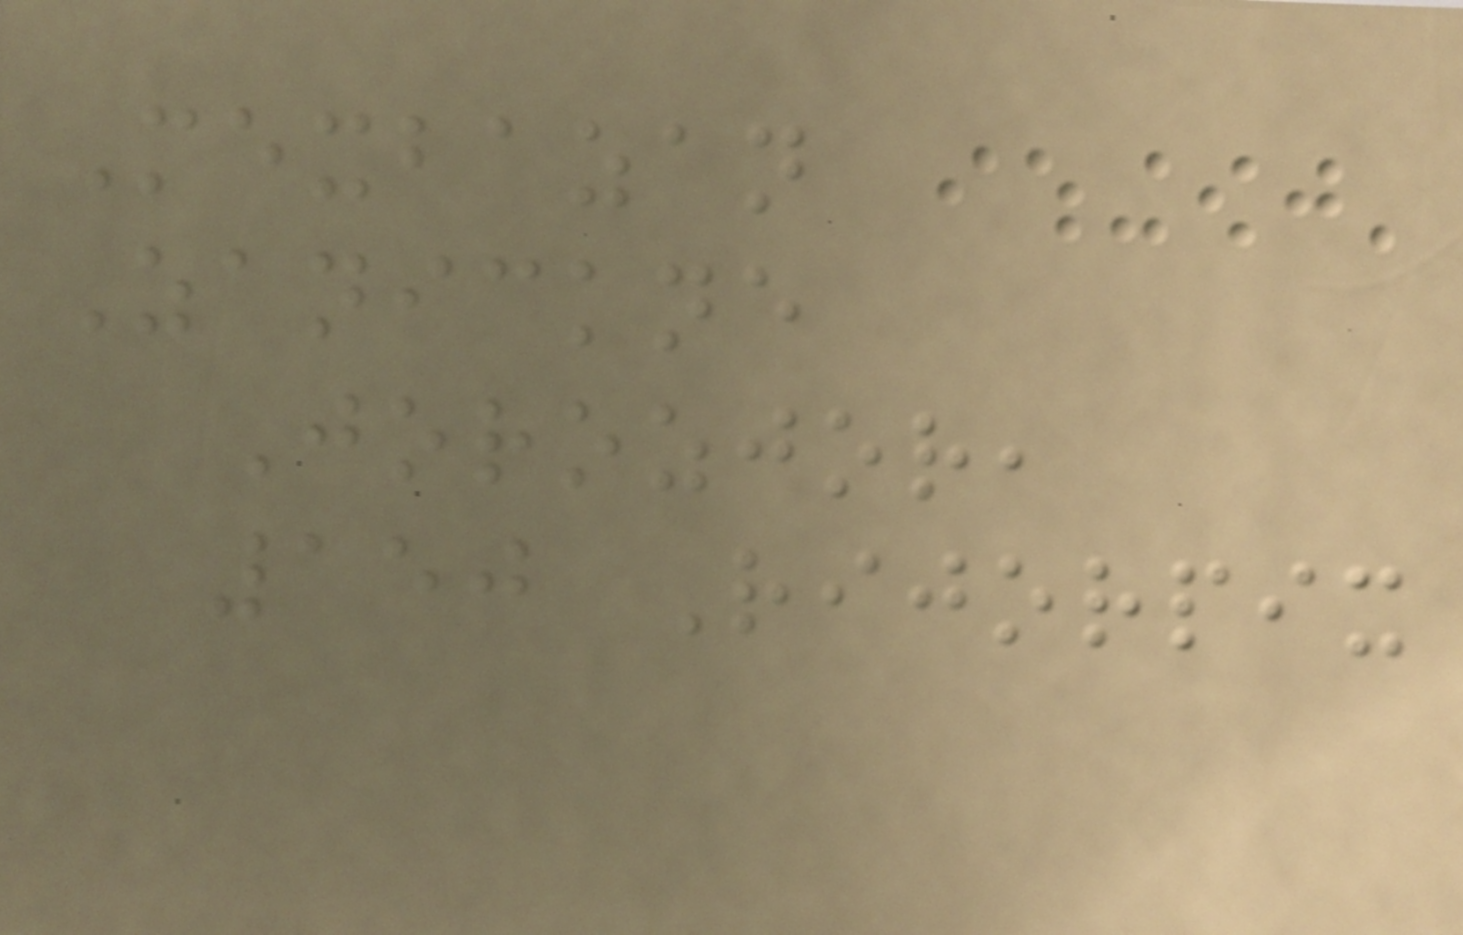Mexbazan
Zanickne
Jorozjor,
150 Rijorpix
